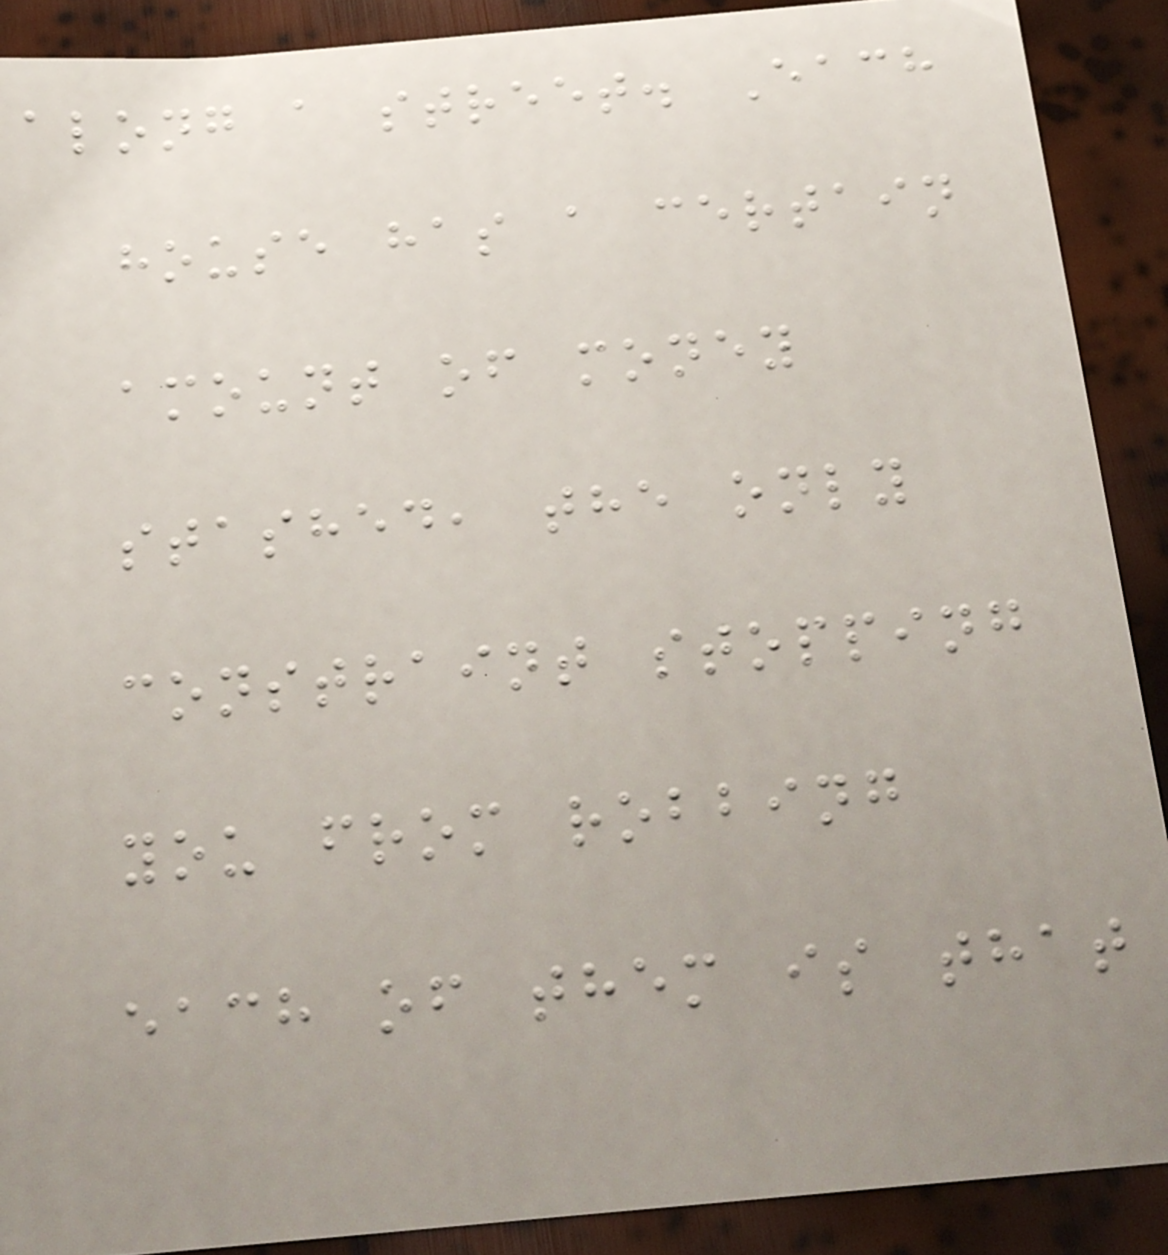along a street. Each
house has a certain
amount of money
stashed, the only
constraint stopping
you from robbing
each of them is that
